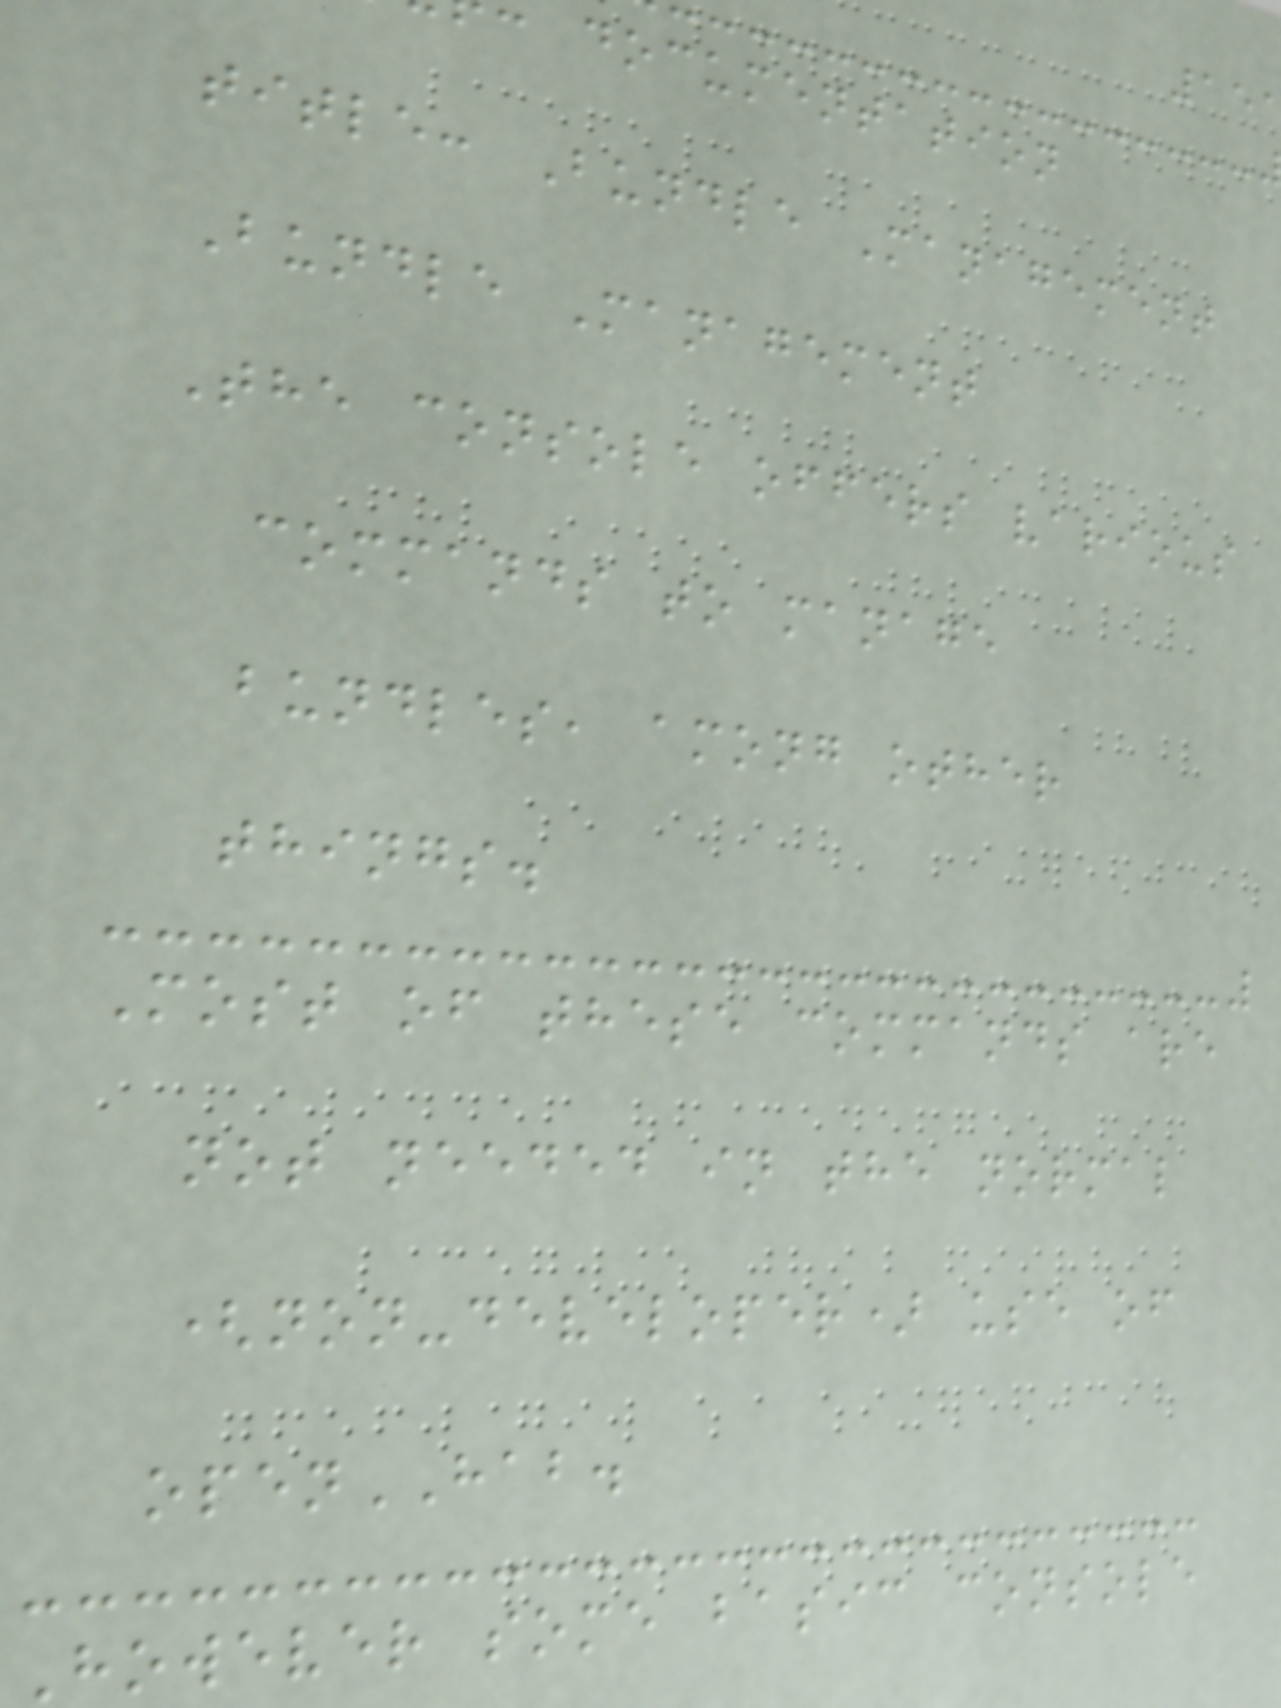documentation
title: Bundle Management
Bundle Management
The console offers various
commands to manage
bundles, among other
things.
Most of these commands are
not needed in the normal
(non-developer) use of
openHAB.
However some basic console
